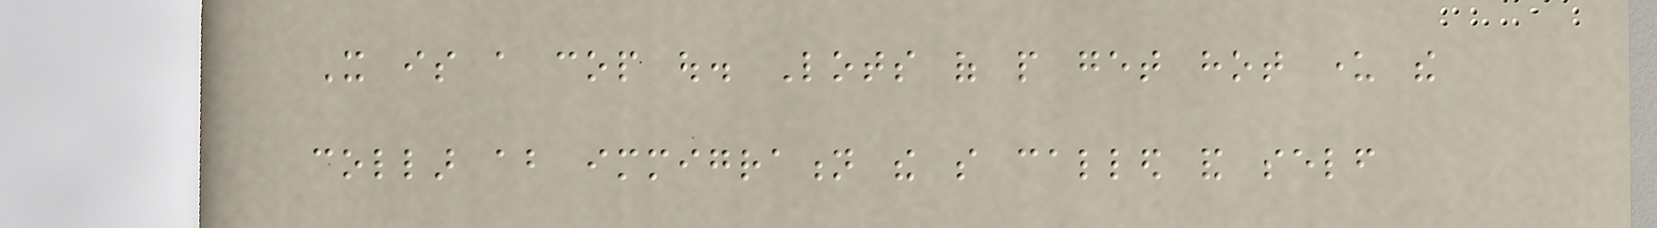It is a cop out. Lots of people get hot under the
collar about immigration the so called and self
